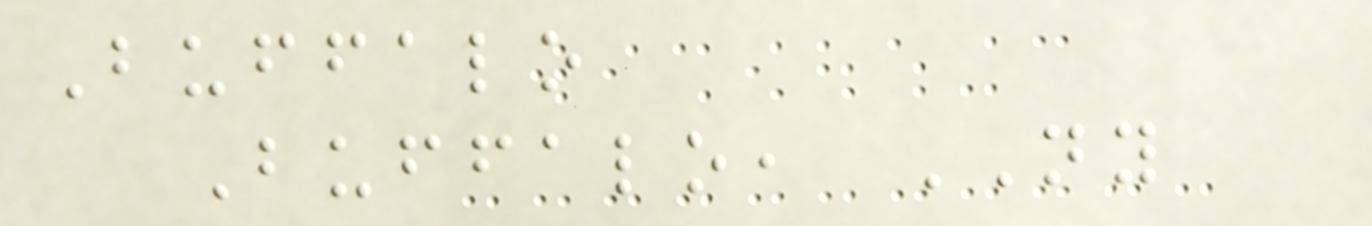Buffalo
Buffalo, NY
